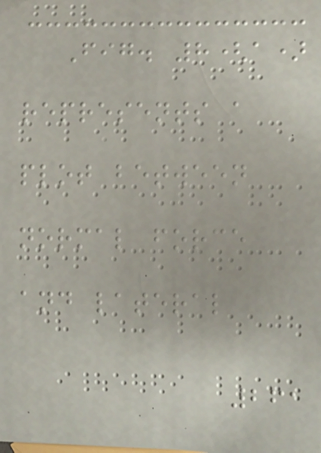Fig. 8(a)
represents a
plot between
normal force
and lateral
261
